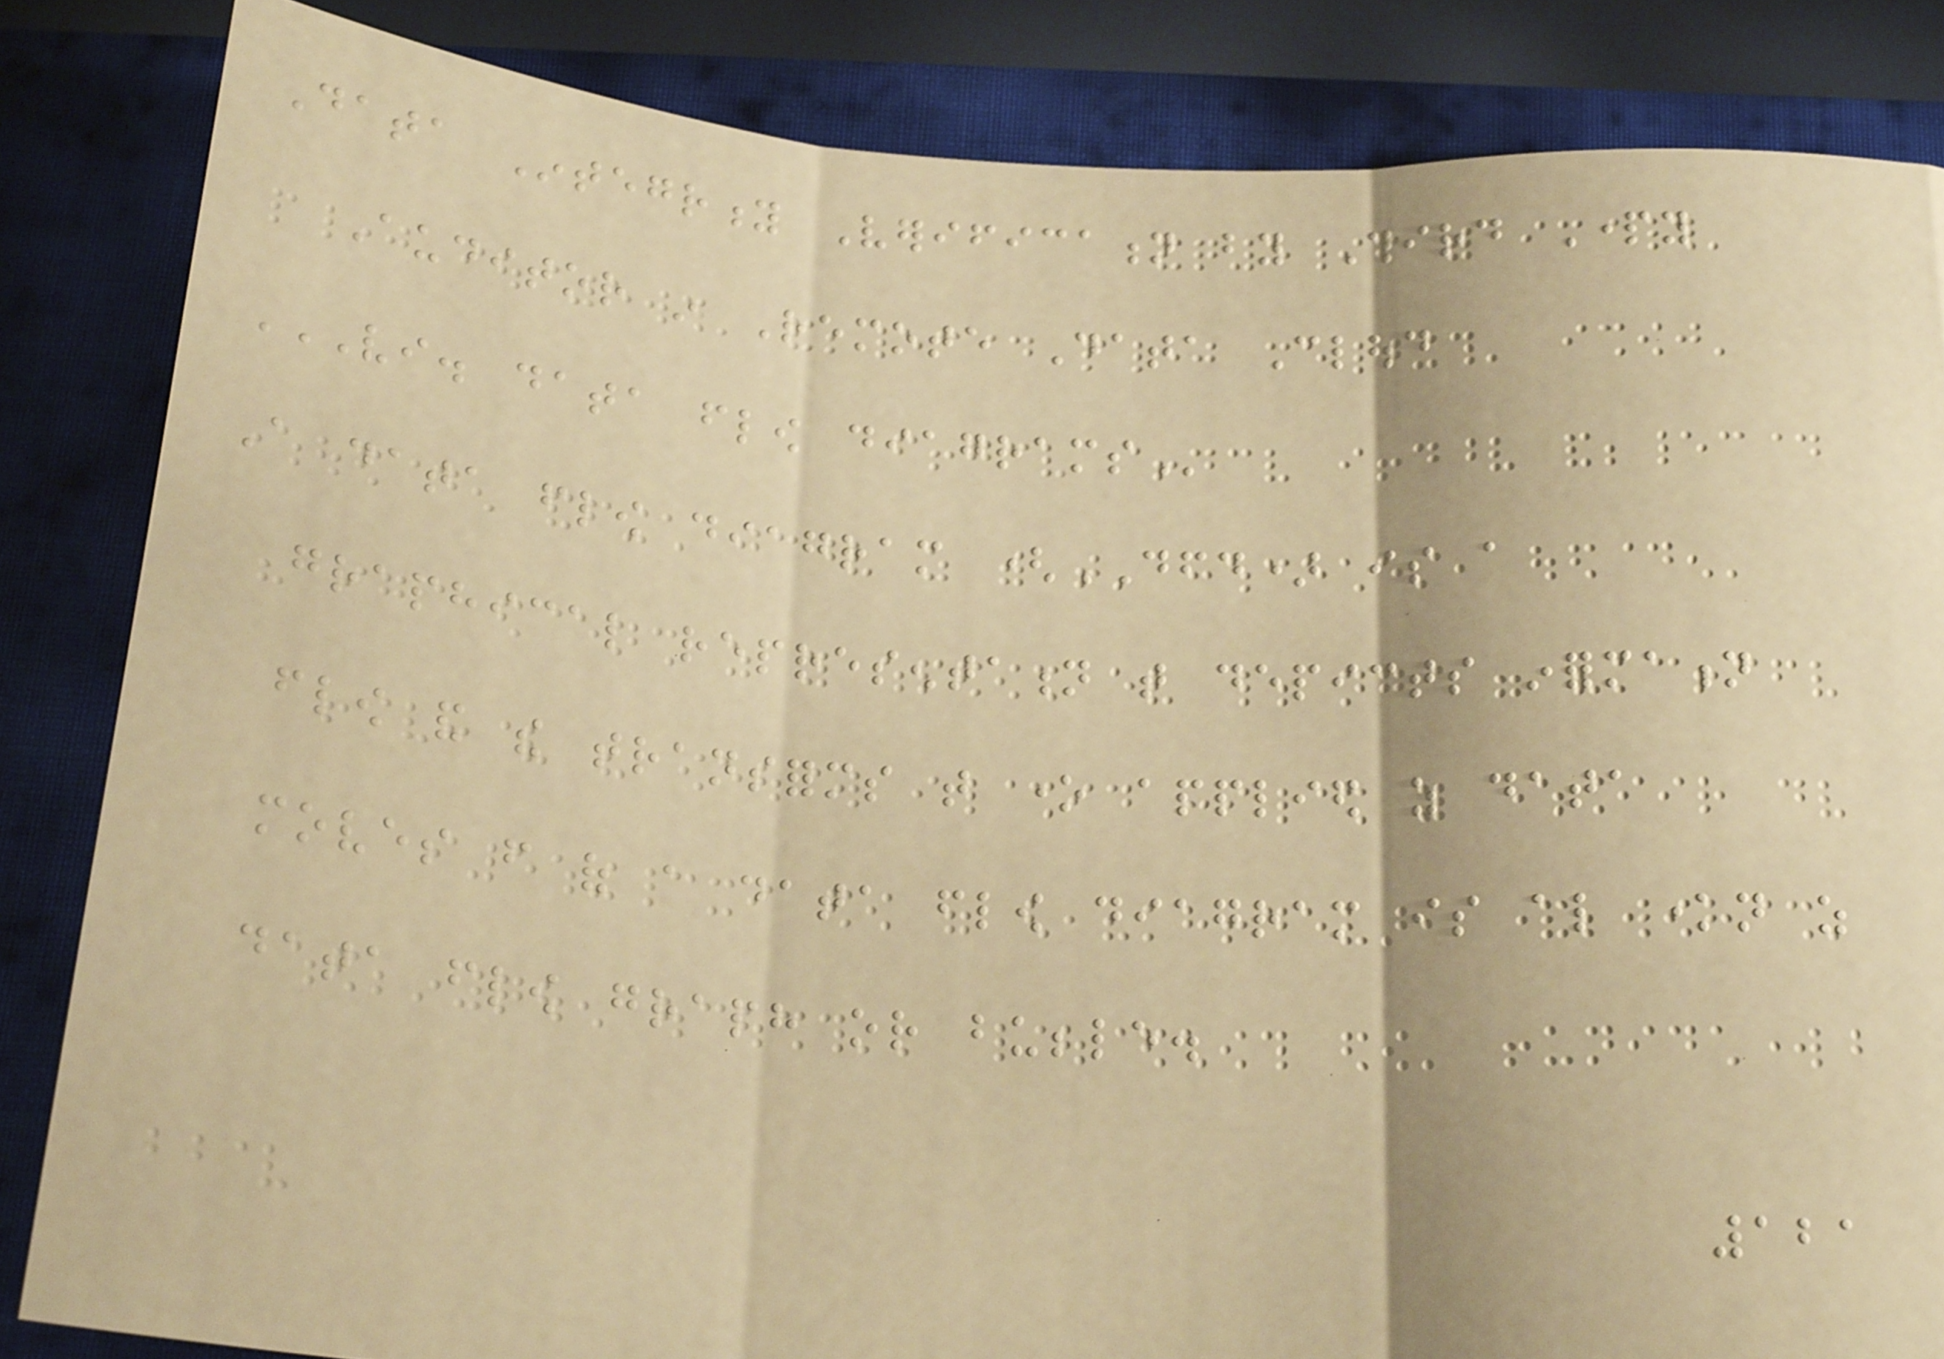Data Integrity Verification by Third Party
Auditor in Remote Data Cloud
VI. DATA FLOW DIAGRAMS
A data flow diagram (DFD) is a
graphical representation that depicts information
flow and the transforms that one applied as data
moves from of a data flow diagram is also known as
data flow graph or bubble.
121
